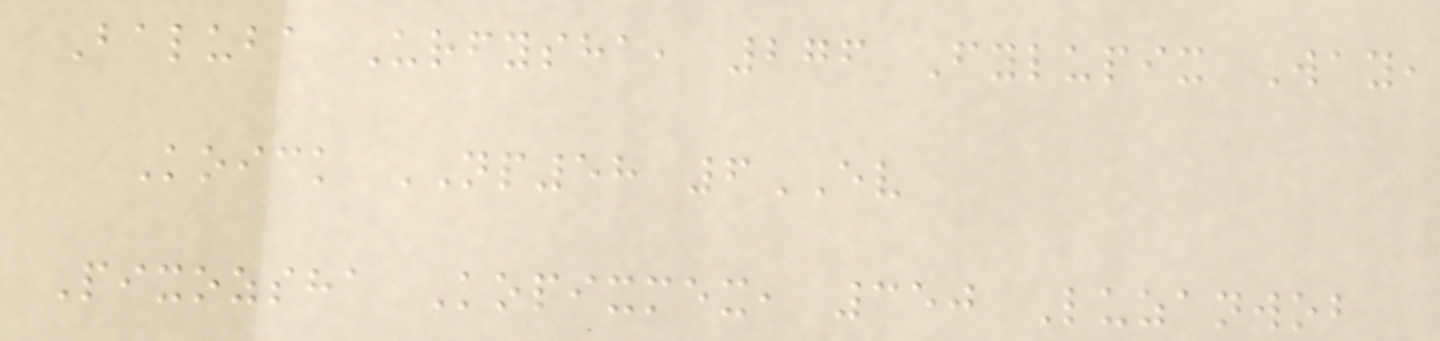Baluba Urfysha, 276 Fylupix Way,
Koick NP58 6EV
Pixozsha Kopixmex, 350 Luzanwob
